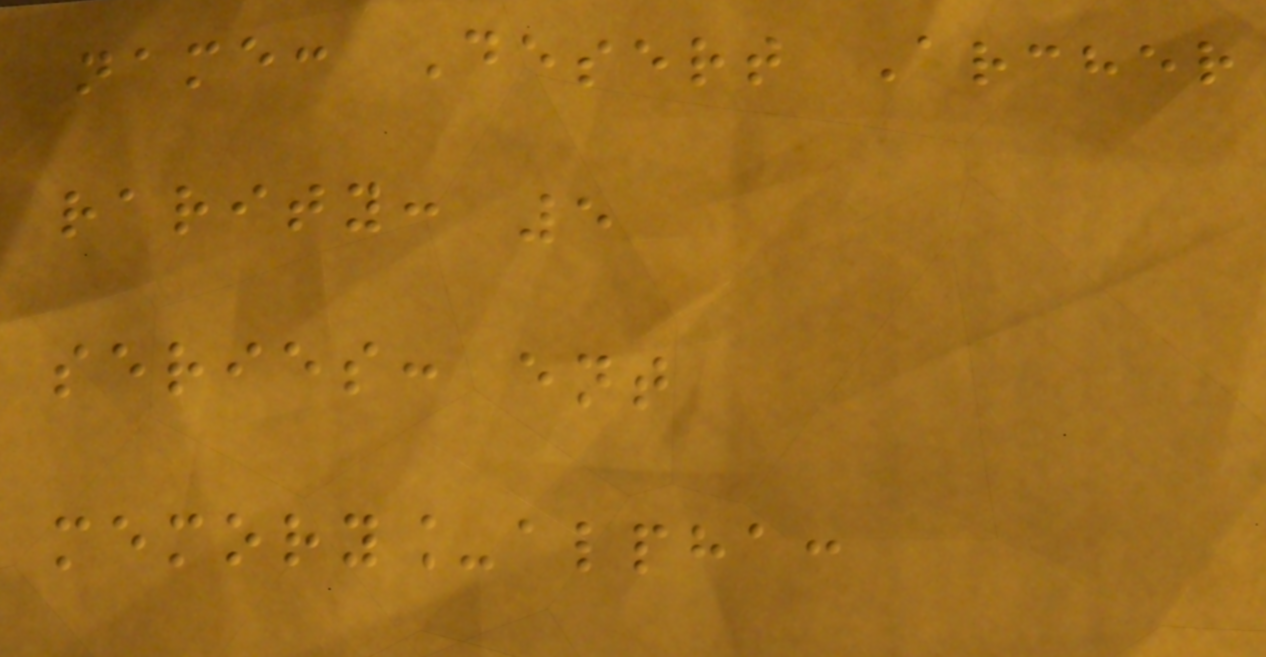name: Desert Archer
rarity: 5
series: ent
memory_alpha:
